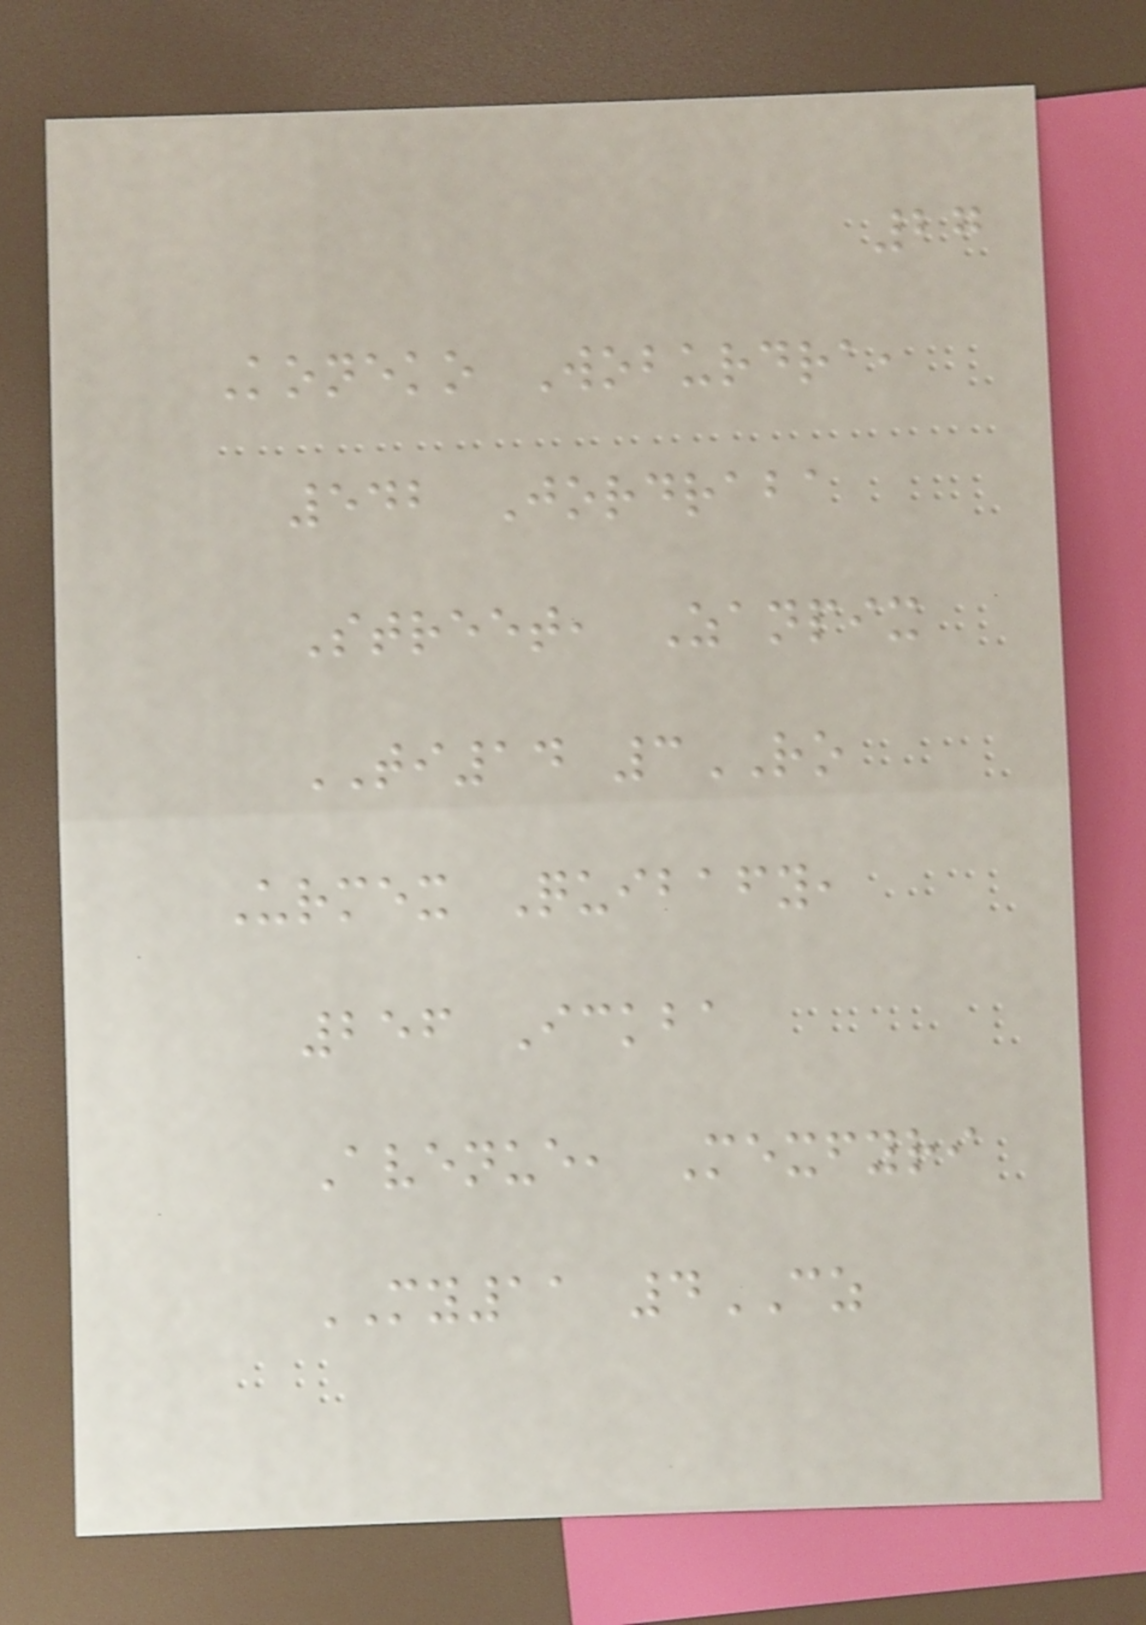27
Koneko Woburdra,
542 Jordraba
Street, Zanpix
TI14 3RO
Urmex Quibafy,
256 Ickba
Avenue, Mexfyri
MY11 4CZ
